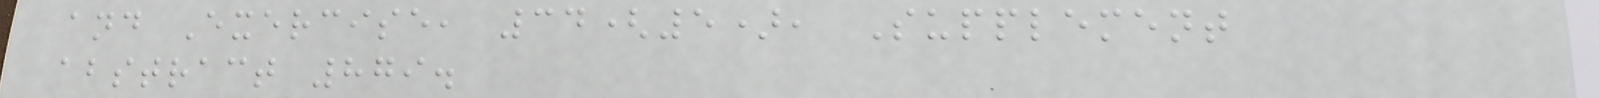and Exercise, 34(5), Supplement
abstract 879.
